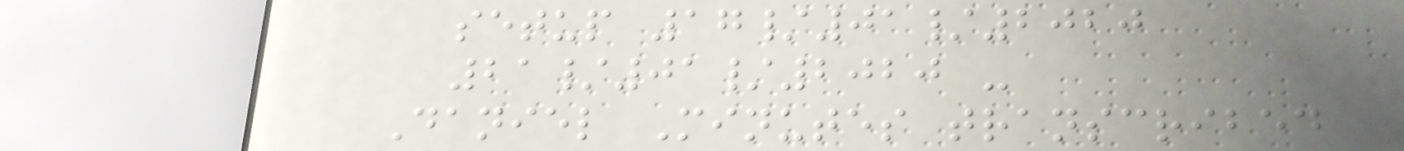setup 17/01/2020
21/01/2020 -
Daniel Minutes transcribed
